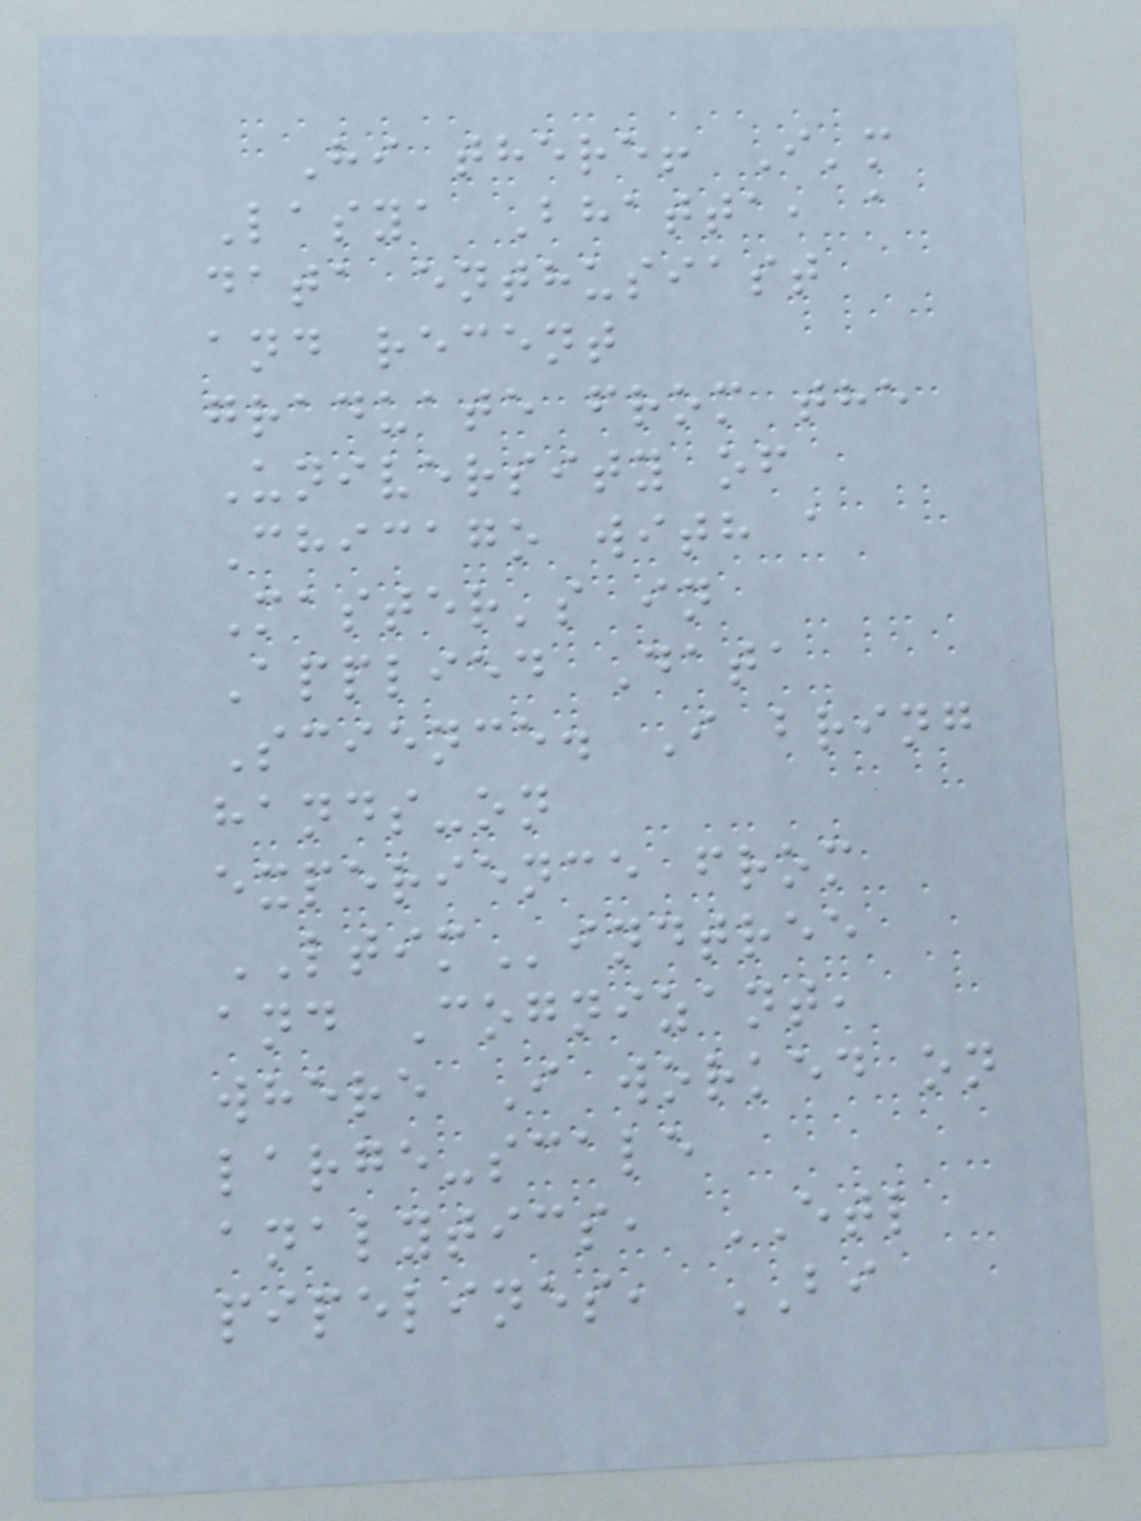Hi there! I'm
Lasya Bhatta, a
data enthusiast
and recent
graduate from the
University of
Chicago with a
Master's in
Applied Data
Science. I bring
hands-on
experience from
LTIMindtree
and Cognizant,
where I worked on
large-scale
analytics, ETL
pipelines, BI
